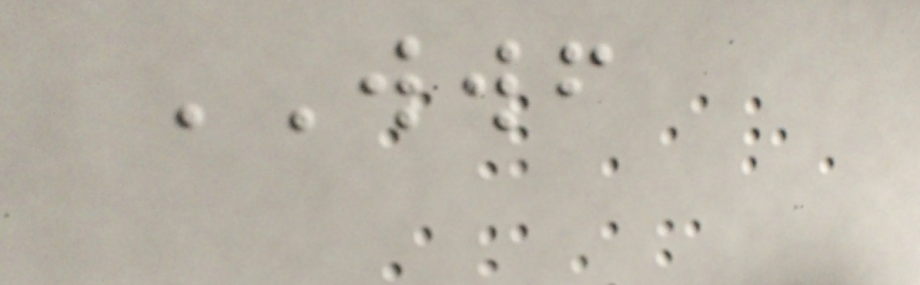WWF
